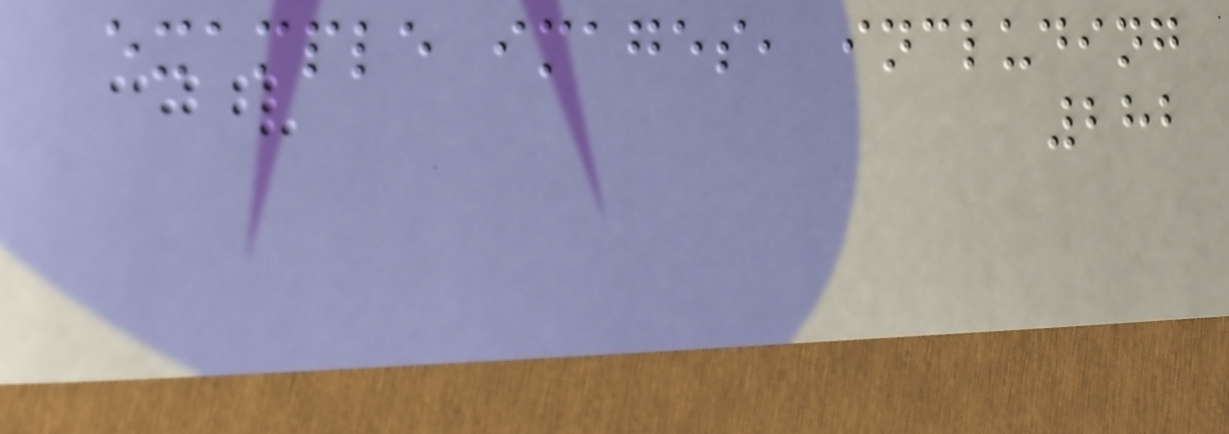example images, including
282
